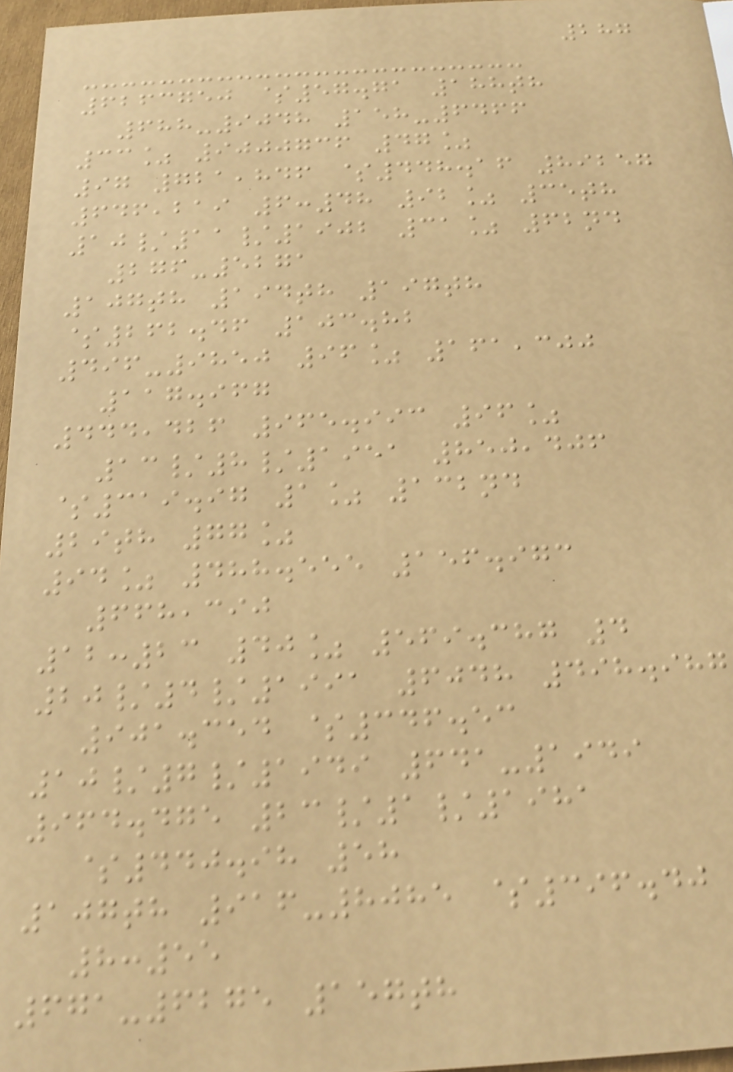287
6263750 $57.71 188th
688-9048 158-6466
33% 9000736 47%
97 721,846 $448.16 89257
646,219 6:48 92% 35th
10/11/1902 31% 62nd
276-5271
107th 194th 197th
$262.46 103.82
496-9850 96% 161,300
117.967
444,426 965.993 96%
13/8/1951 850,406
$319.97 1% 132nd
29th 77%
94% 488.555 156.973
668,390
12:23 40% 569.387 4
20/4/1991 6048 498.987
901.354 $346.53
10/7/1949 641-1949
964.475 23/1/1981
$440.98 58
107th 916-8085 $396.40
8:55
671-6275 157th
